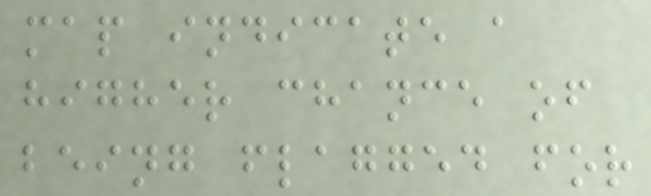map indicate a
higher chance of
being flagged for
